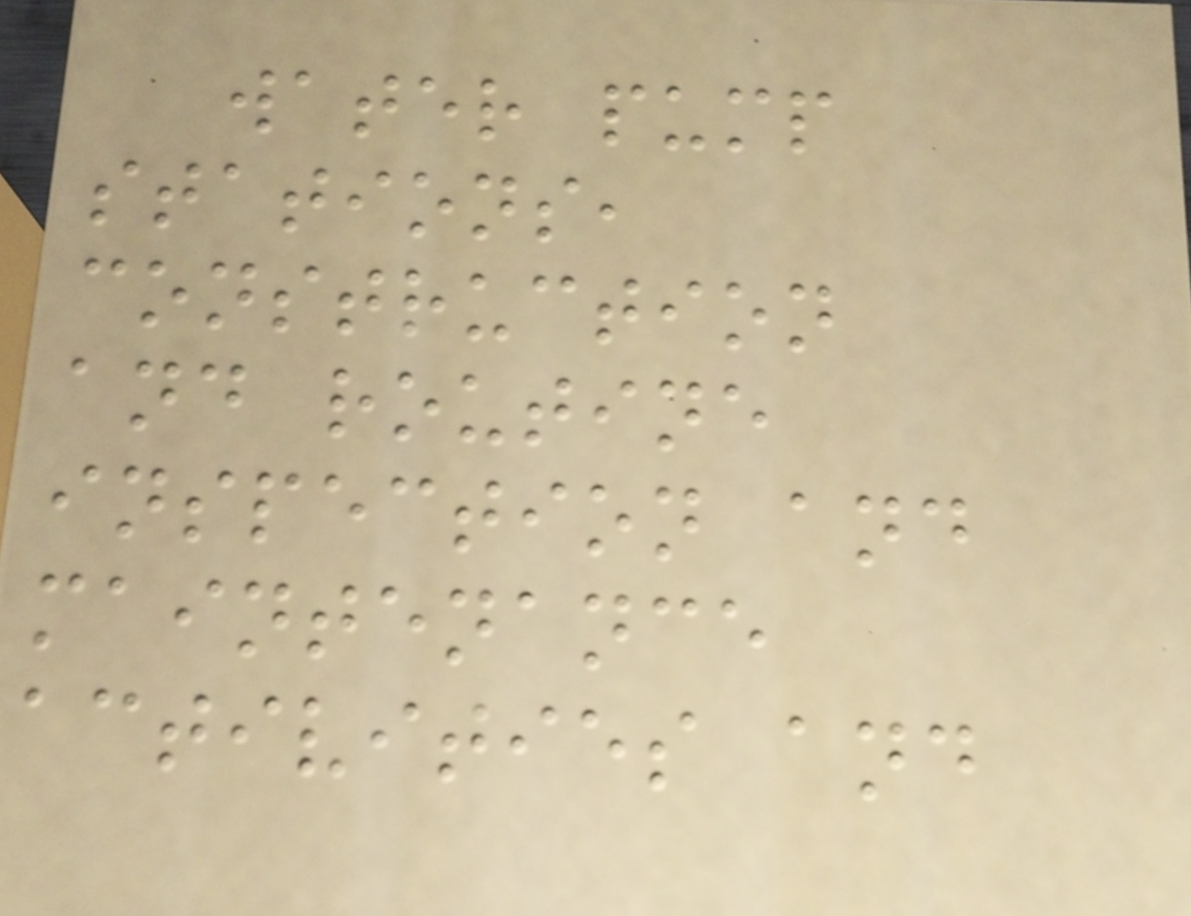water pump
stations,
construction
and routine
inspection and
maintenance
activities and
